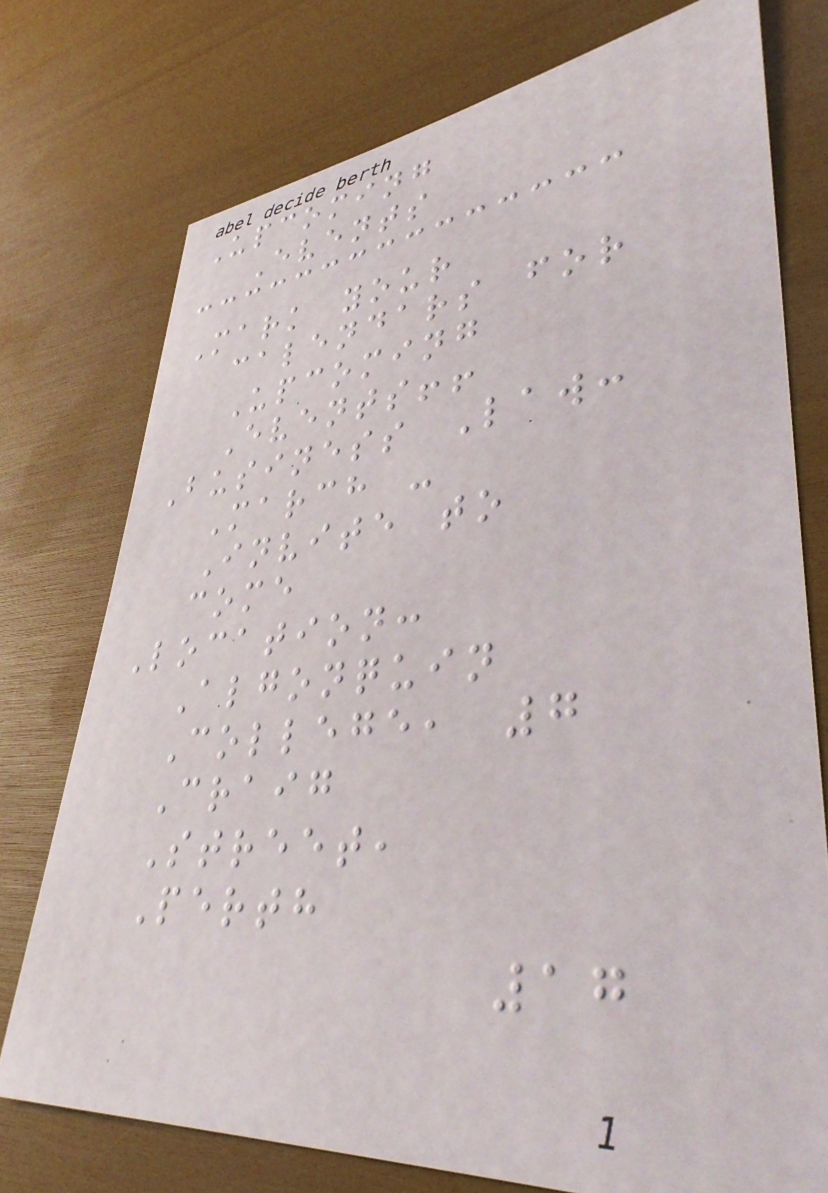Upcoming
Events
Mark your
calendars for
Upcoming
Events!!
Business Law:
March -
Invite to
come
Location:
Algonquin
College, 7
Craig
Street,
Perth
17
